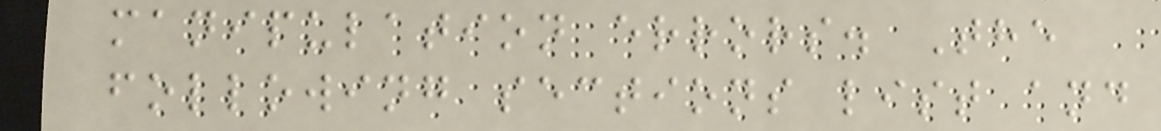manipulation errors. The
following sections list and
